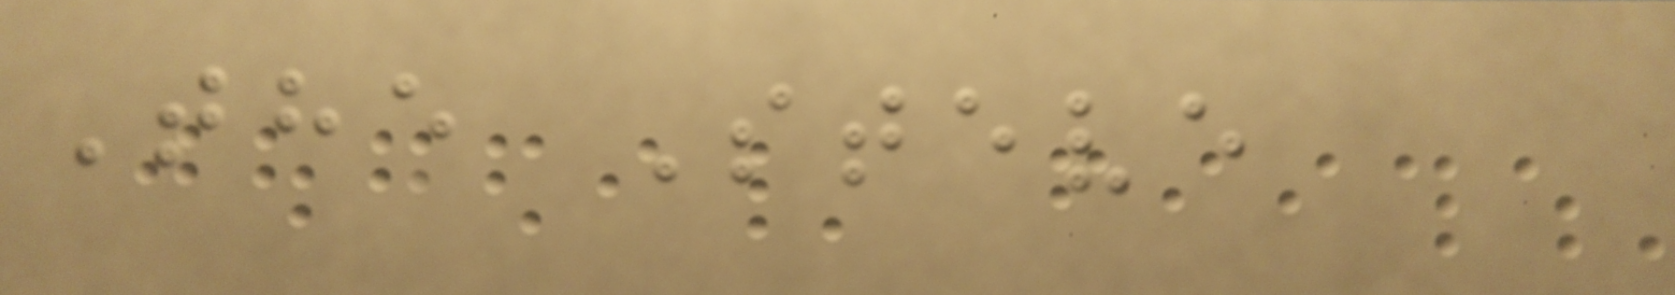The Steve
